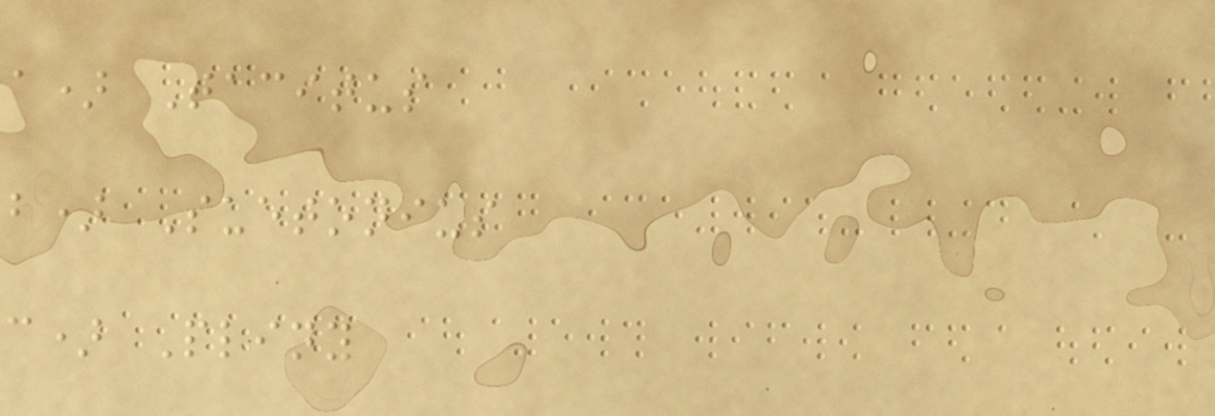a) Tacitus
b) Suetonius
c) Pliny
